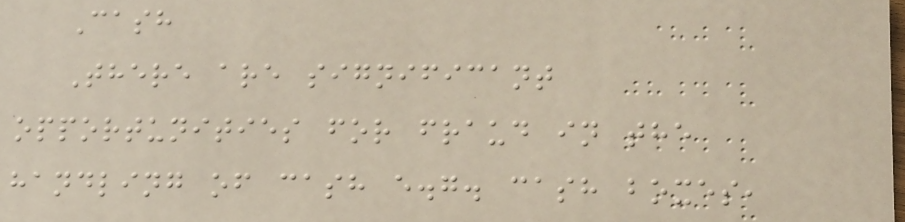Cash
There are significant
opportunities for fraud in the
handling of cash e.g. cash boxes,
